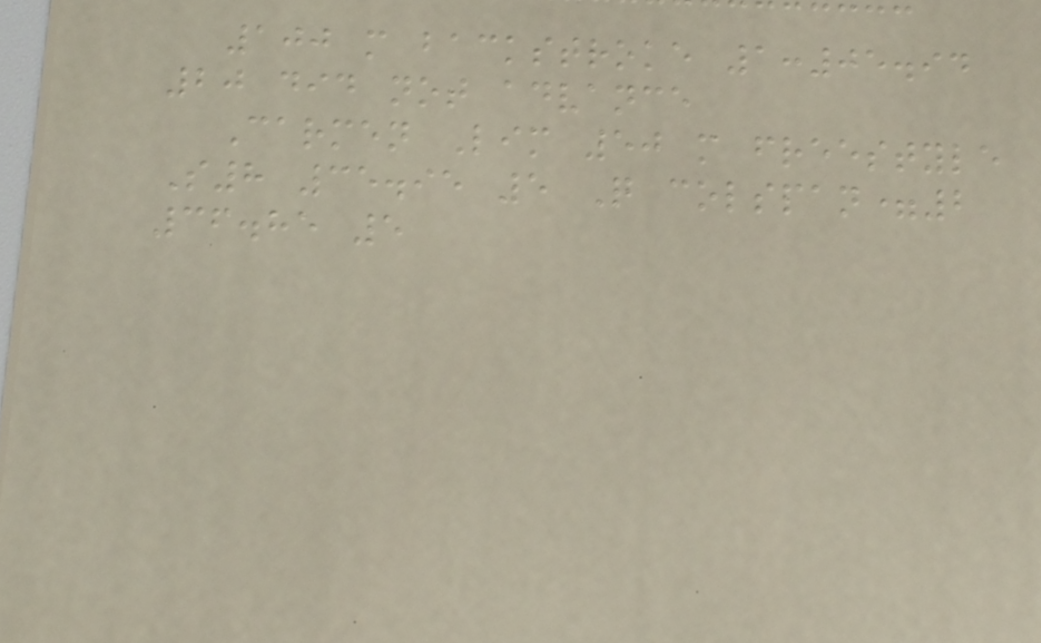100 m backstroke 1:05.94
20 did not advance
Carmen Lim 50 m freestyle
S8 35.95 5 Q colspan=2
36.85 5
